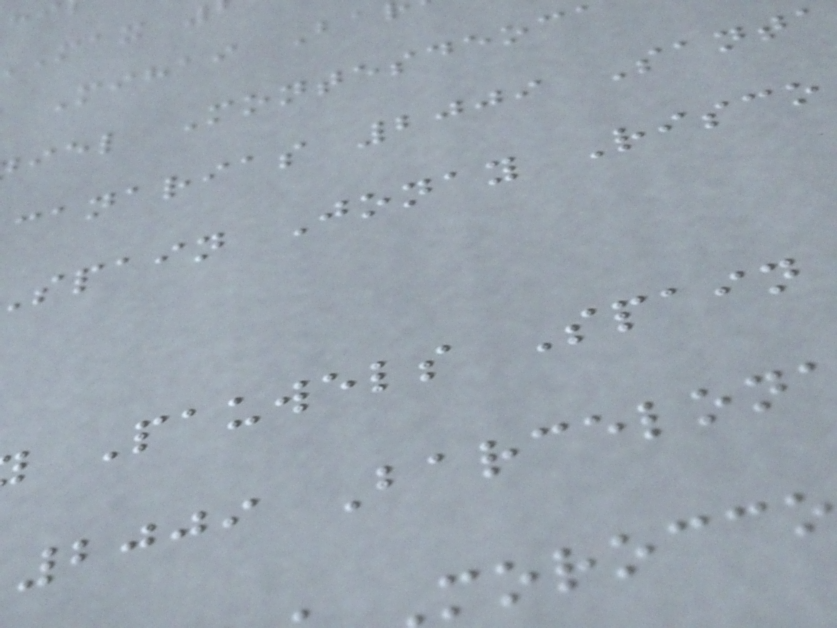iel Montesdeoc
canarias 2009 Santa
spain Jonay Risco
Pauwels Spain
2009 Barcelon
